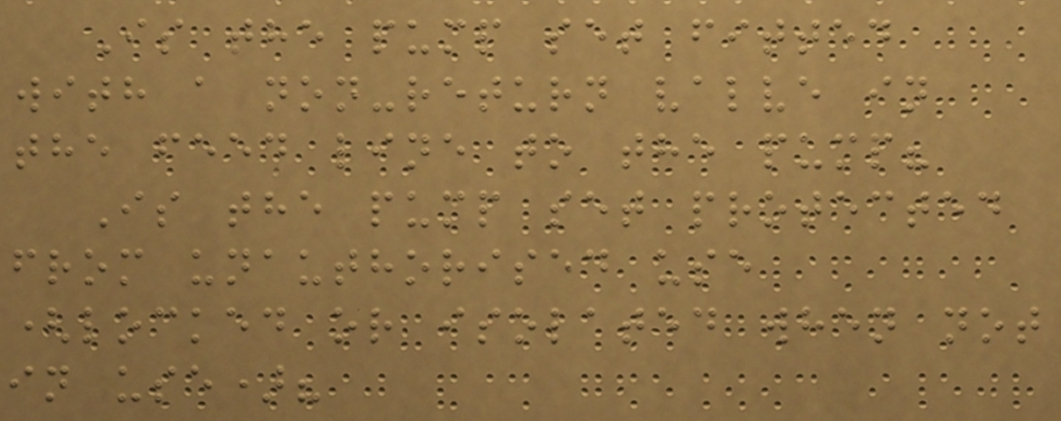Is the pump set fitted
with a non-return valve in
the feed line to the pump?
Is the pump set protected
from unauthorised use
(locked or isolated when not
in use)?
